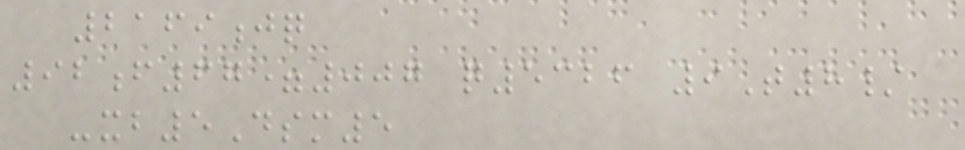2169jq
92f67=007 q5326 9T8/
-xb5Dsm5
